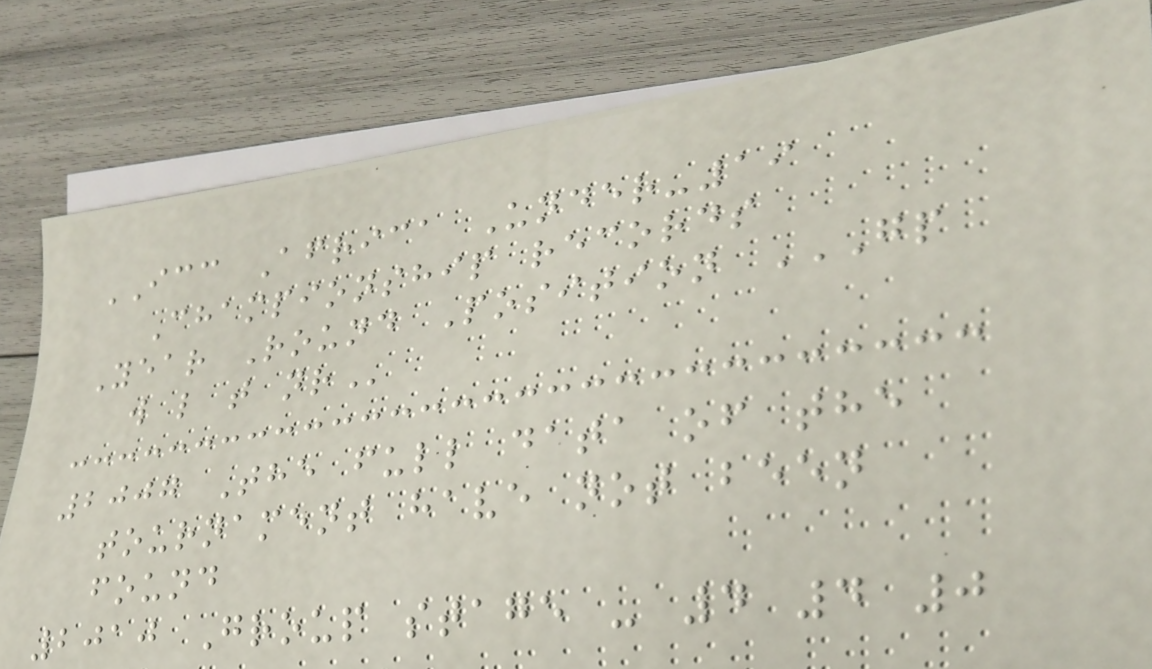ICC Africa Under-19
Championship records
Year Round Position GP
W L T NR
2007 The full data of the
tournament have not been
found
2010 Group stage - 4 4 0
